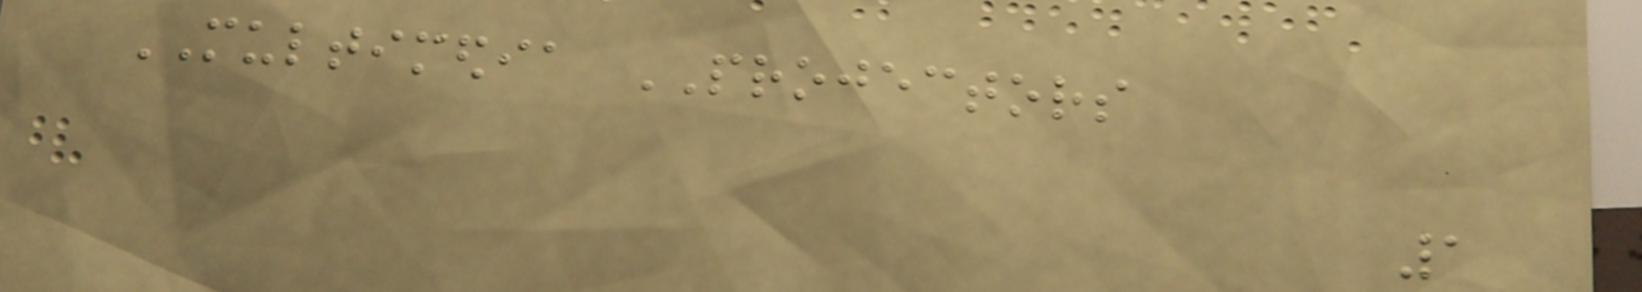MULTIMEDIA PROJECTORS
1
